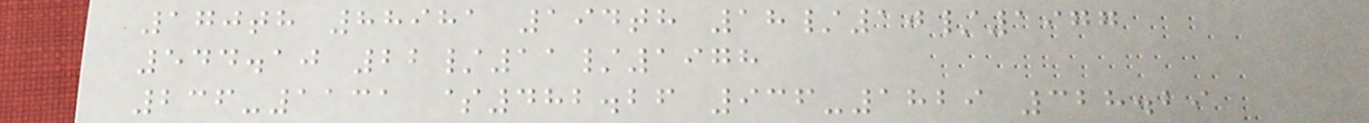170th 88981 194th 18/10/1977
544.10 22/11/1978
236-1131 $482.26 936-1829 328.29
